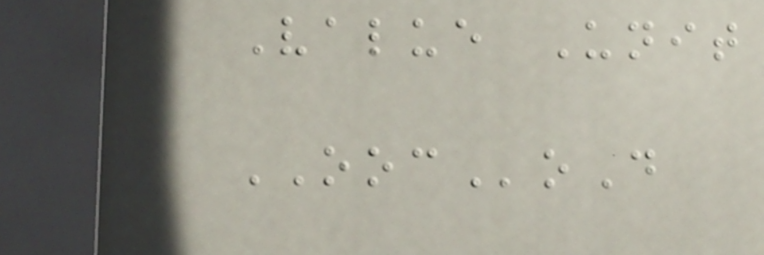Value Unit
OOCoD
